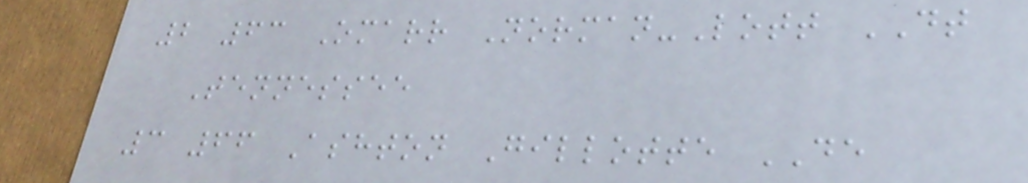2 63 Omarr Norman-Lott DT
Tennessee
3 66 Ashton Gillotte DE
